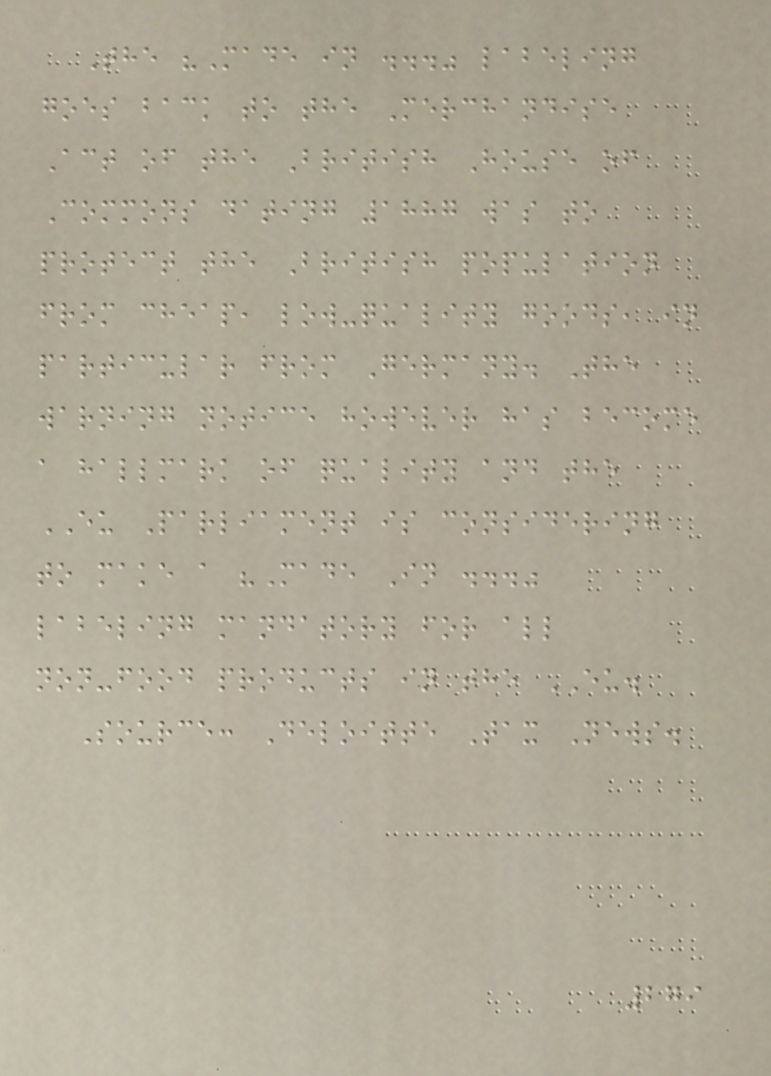The "Made in ..." labeling
goes back to the Merchandise
Act of the British House of
Commons dating 1887 was to
protect the British population
from cheap, low-quality goods, in
particular from Germany. The
warning notice however has become
a hallmark of quality and the
EU Parliament is considering
to make a "Made In ..."
labeling mandatory for all
non-food products in the EU.
Source: Deloitte Tax News.
279
